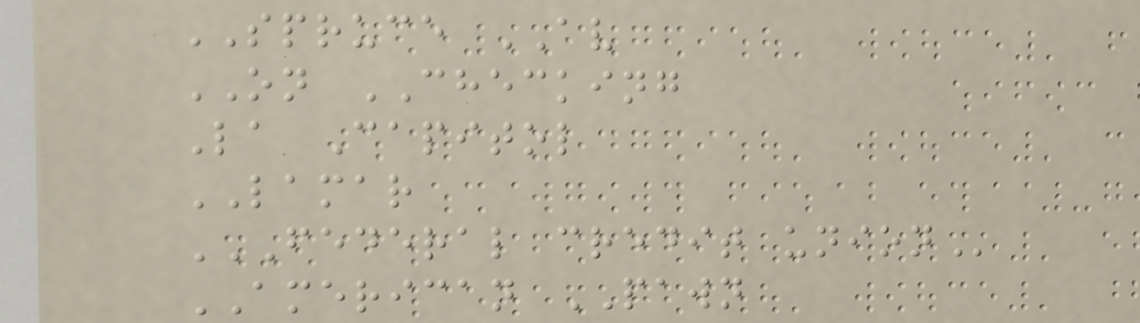SPRUCE AV
ON CHECKING
La Capitol
LAMAR
FEDERAL CREDIT UNION
AMERICAN PAWN
